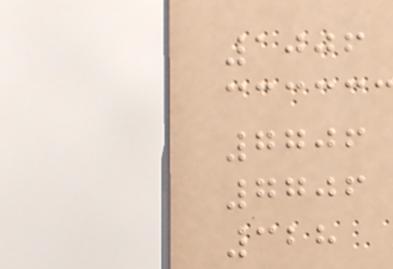1006
7706
7706
328
